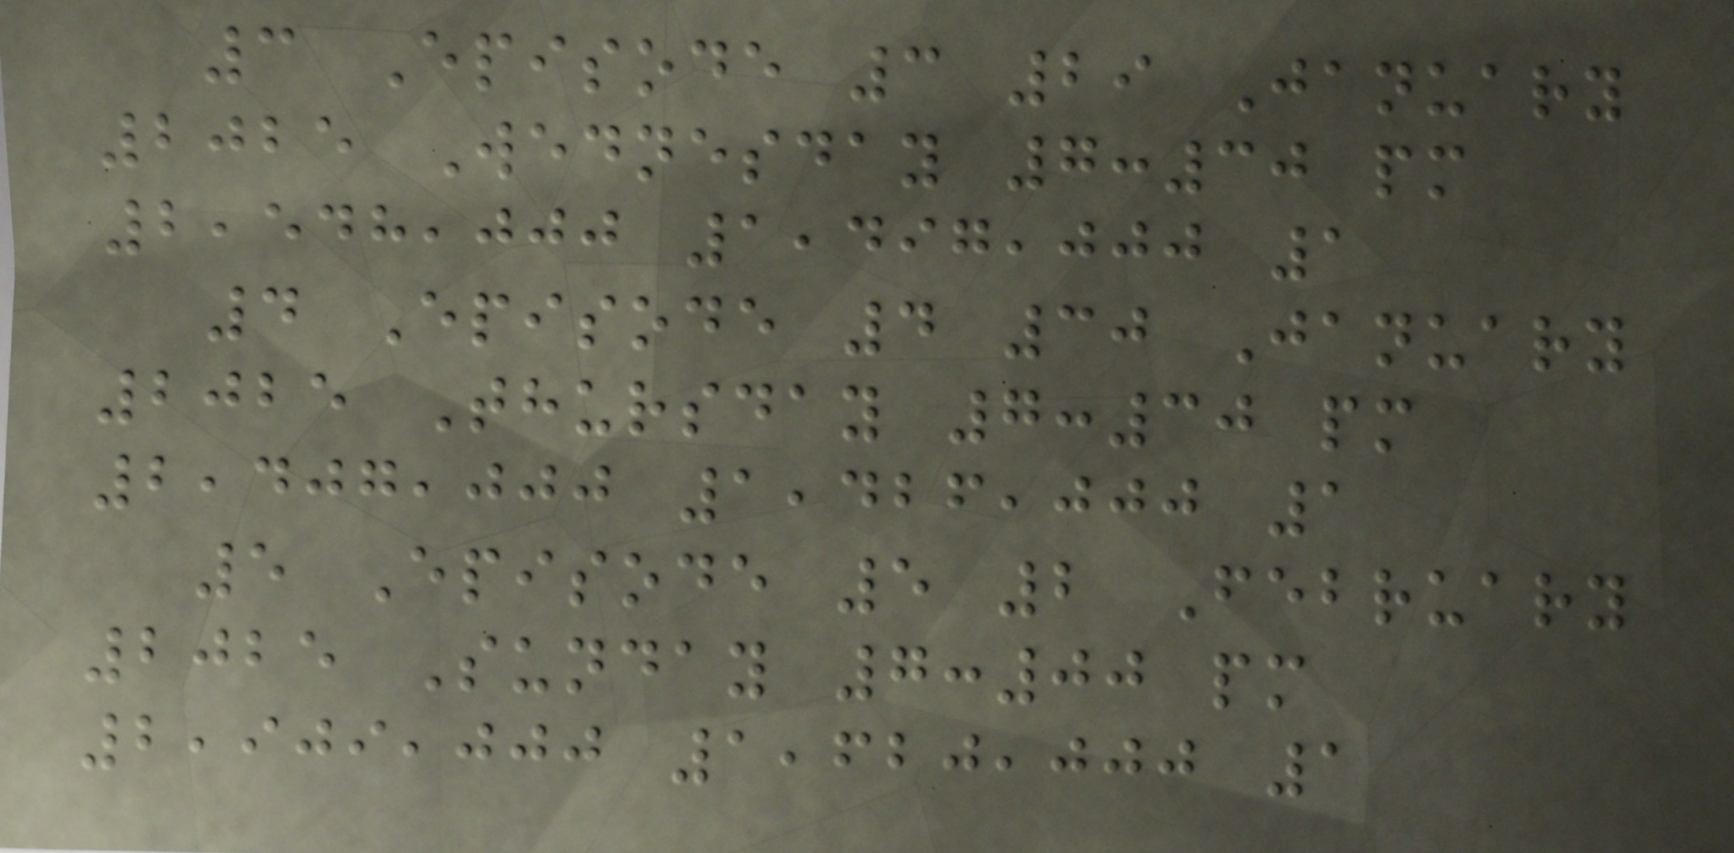3 Episode 3 29 January
2025 Wednesday 7:30 pm
2,548,000 1,497,000 1
4 Episode 4 30 January
2025 Thursday 7:30 pm
2,407,000 1,426,000 1
5 Episode 5 2 February
2025 Sunday 7:00 pm
2,909,000 1,620,000 1
